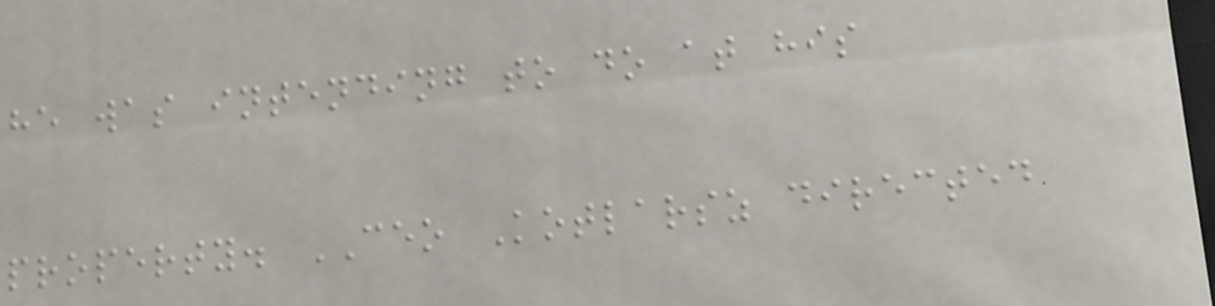he was intending to do at his
property. CEO Kotlarsz directed
